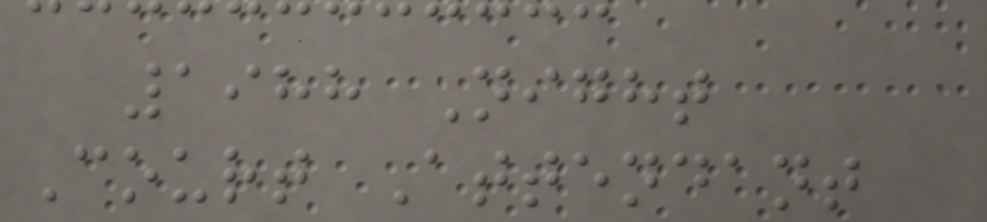1988 Night
Court Attendant
